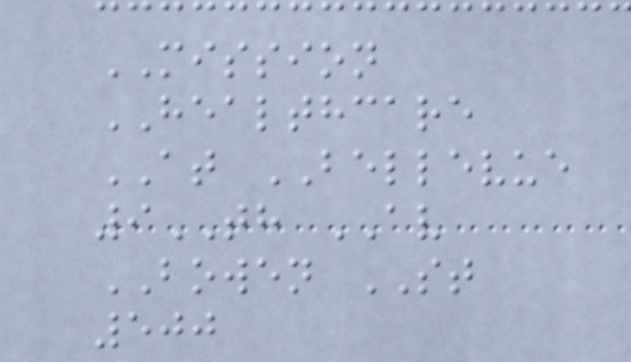MISSION
HEALTHCARE
AT BELLEVUE
9TH AV
BOWEN ST
500
